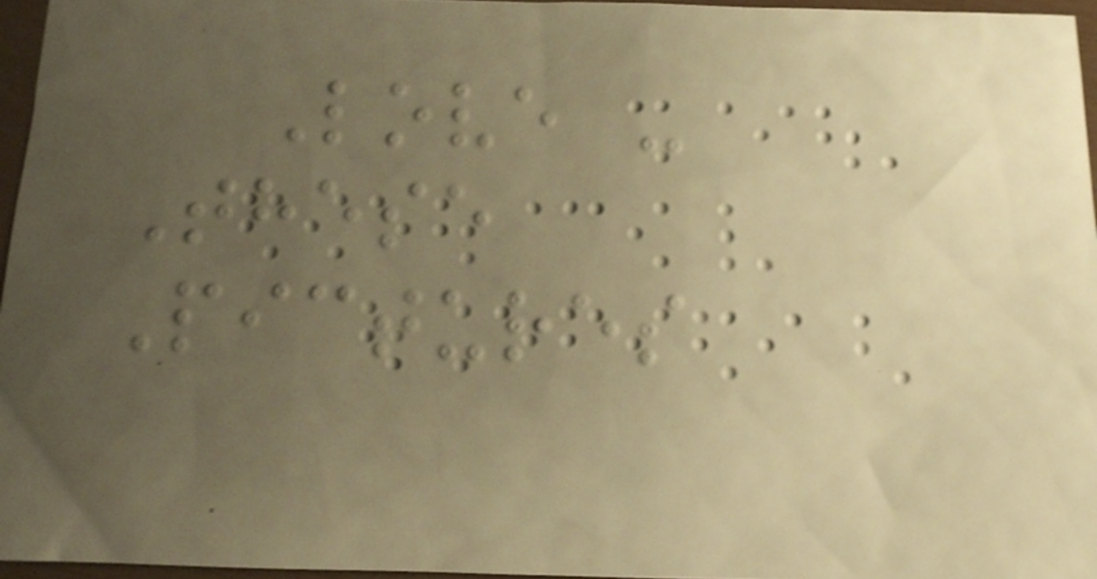Love -
These
Pictures
